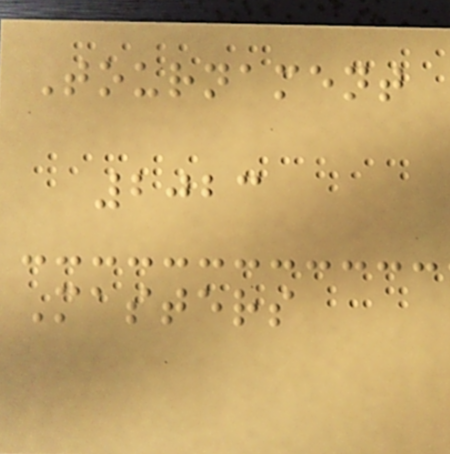Tournament
2023
Masters
